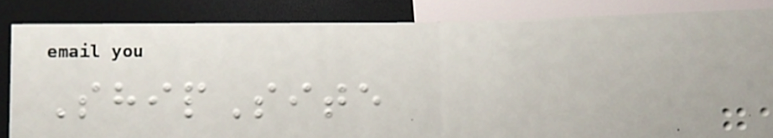ShipSite
